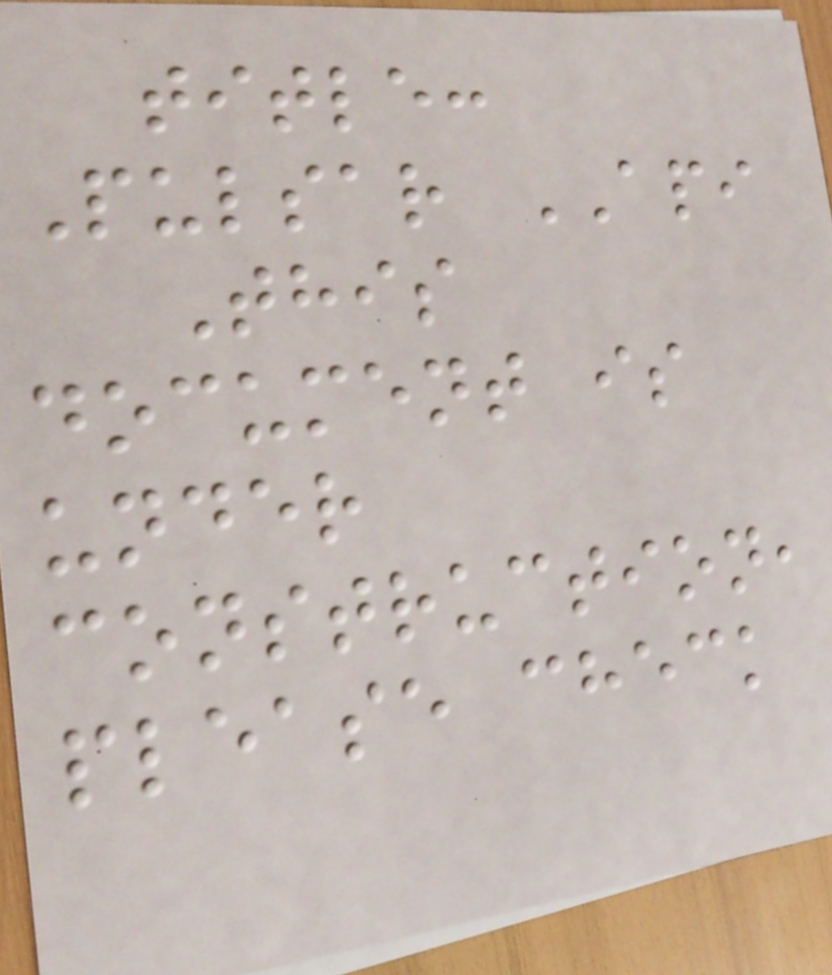title:
Pulsar API
This
document is
under
construction,
please check
